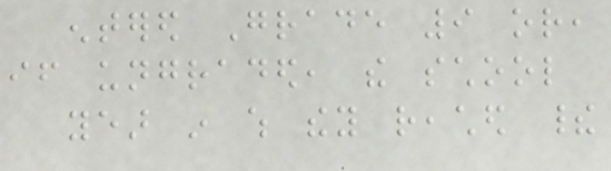entered Grade 9 or,
if ungraded, the school
year in which they reached their
